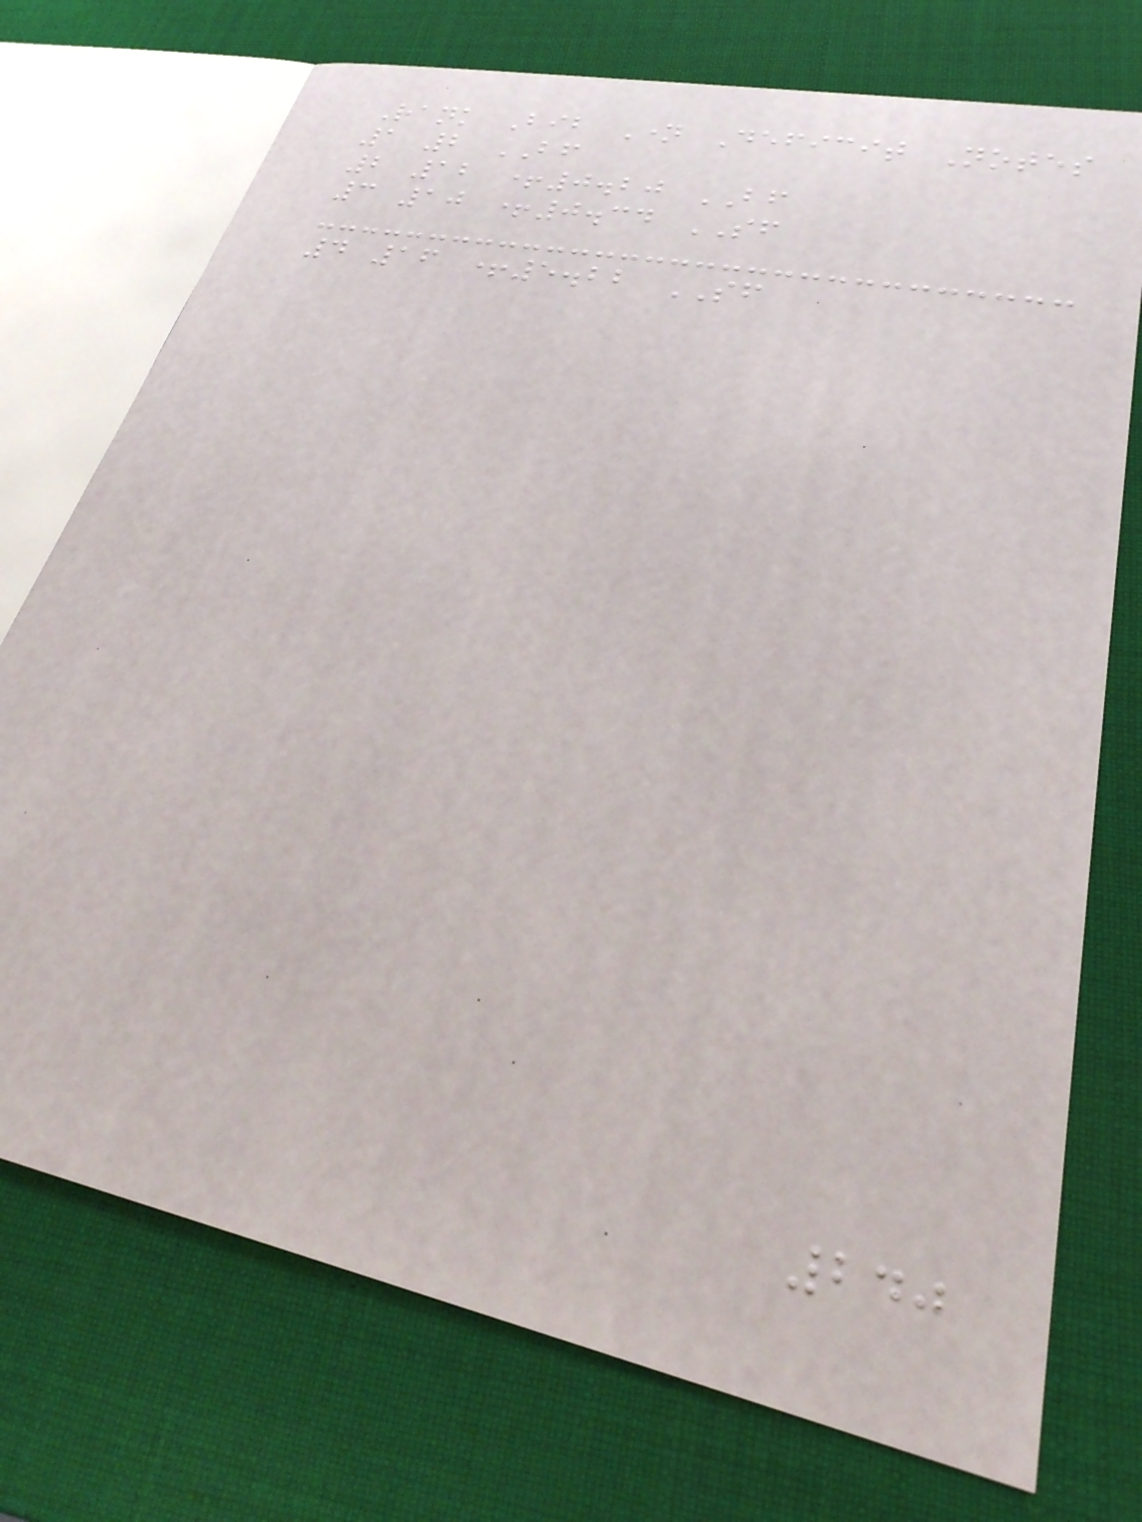Rank Bib Name Deficit Notes
1 2 BF
2 12 +0.20 BF
3 10 +0.34 SF
4 16 +5.22 SF
240
